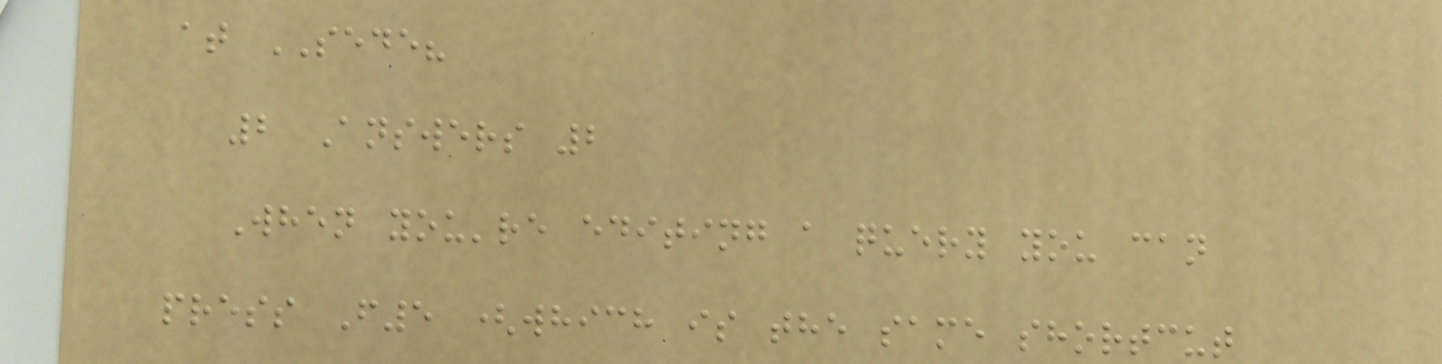at SEDE?
2 Answers 2
When you're editing a query you can
press F5 (which is the same shortcut
